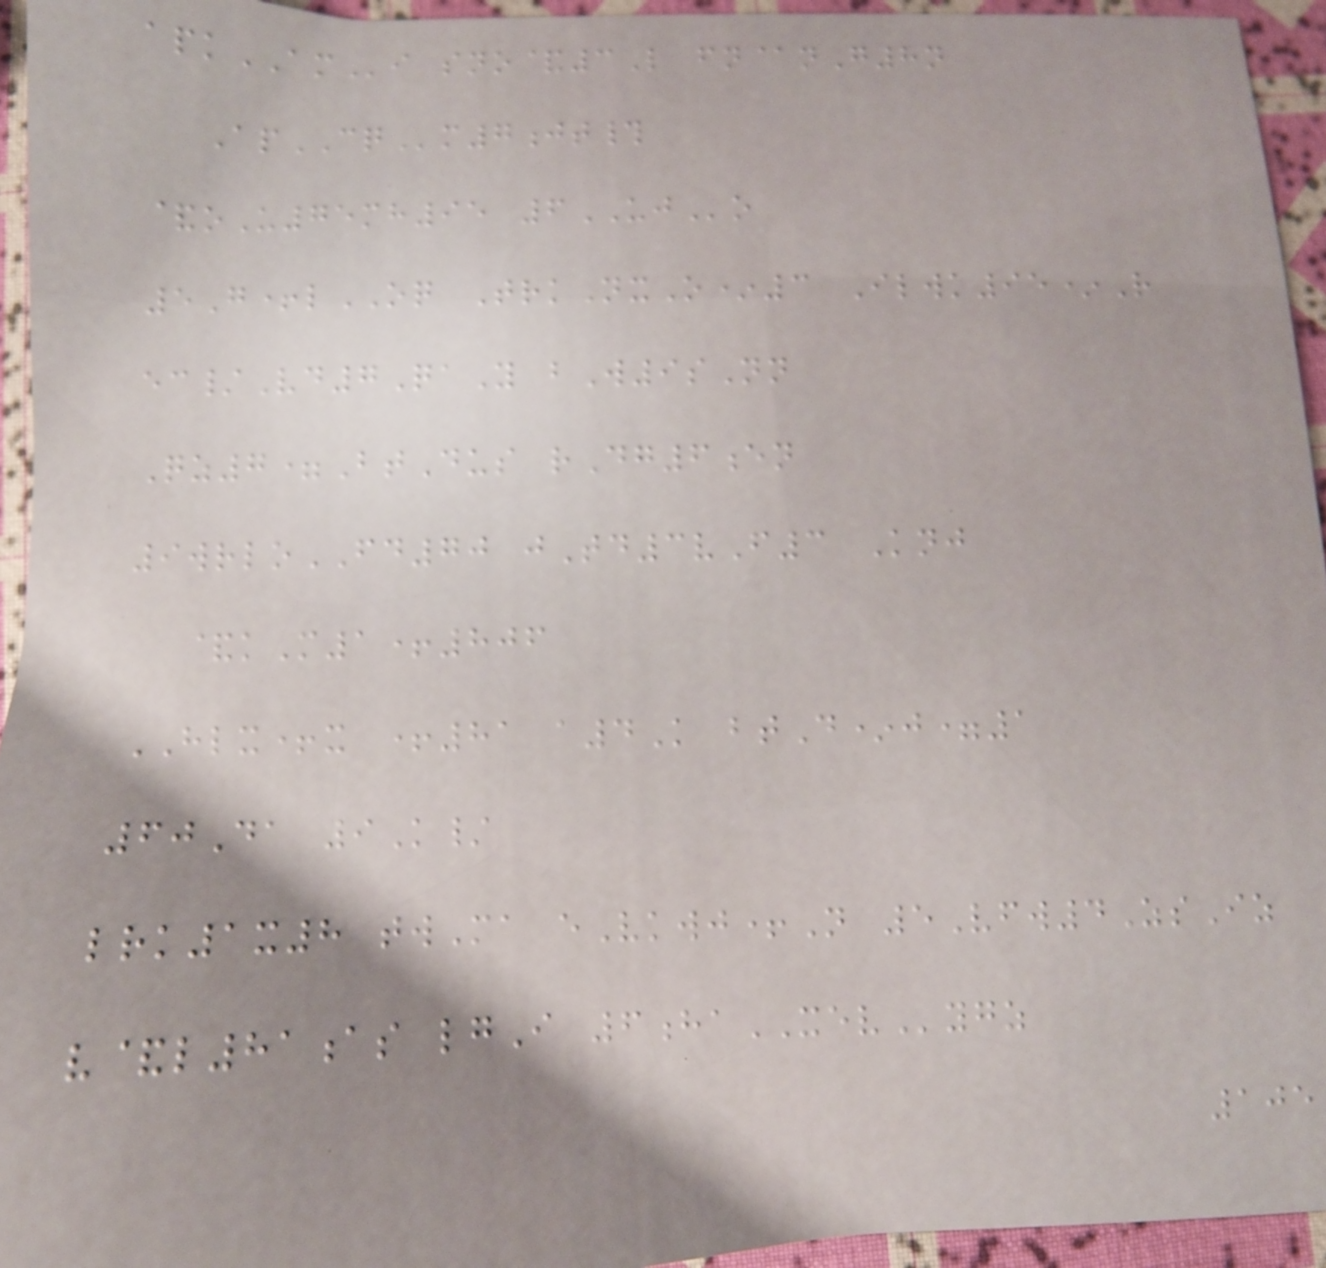apkAMi sno&3L fn@nG8n
ApCQm7jt#
&oU75mh95 6UJo
5G+lOQ TrkNxO*3 Ilwk95*R
ec/Vd7QaY bW9sNn
Qz7=BtDus rDg6en
9wrloFD70 jTd3vF3 Knj
&kM1+806
HLX+x +81 a4K btD*j=1
60Da 9K/
lrk1x8 twMa eVkwj+N 5Vfw4ZsIz
v&l81as lgI 6haXEVygz
105
